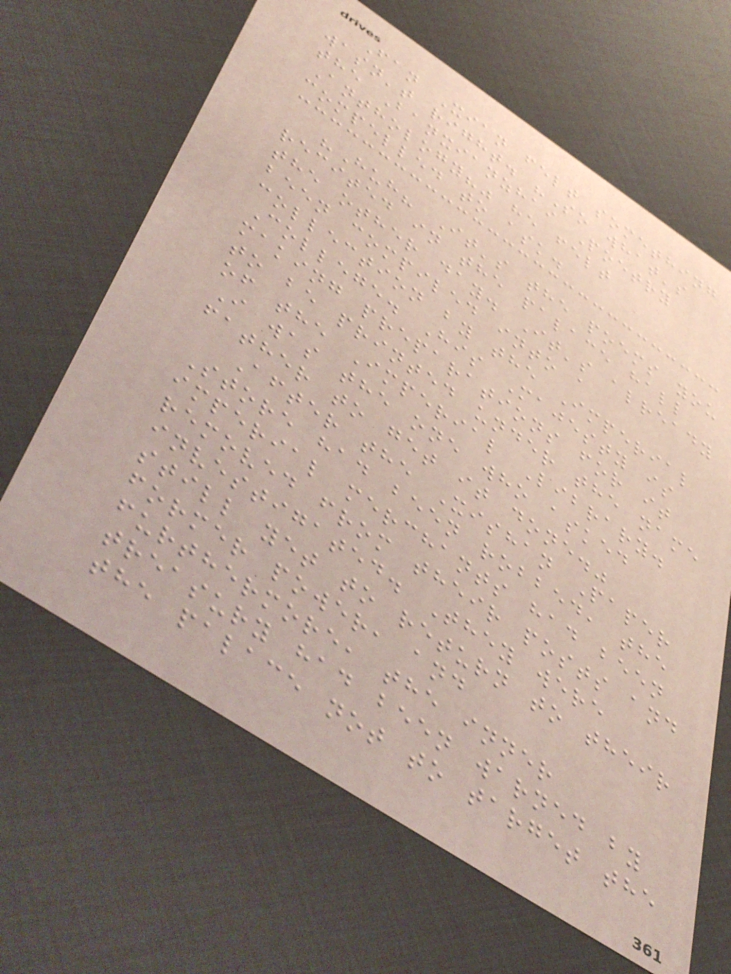Fan Xian felt something
wasn't right. "So what's
the Banxianzhai Poetry
Anthology?" he felt
compelled to ask.
"Huh? It's the poems you
recited in the palace hall
the other day. It's already
been compiled into a
collection by the Imperial
College. His Majesty is
making preparations for it
to be printed under the name
of the Imperial Library.
I was the one who asked
father to get it done."
After the Xishan Paper
Store had been robbed, the
imperial merchants had been
removed from their posts and
investigated. They were
still yet to return to their
former power, and
furthermore, the inner
treasury had been warned by
the palace not to target the
